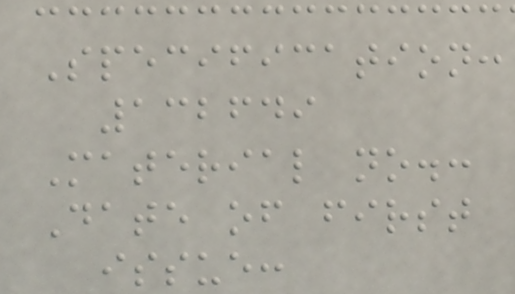Specification:
132649
Material no.:
Date of first
issue:
